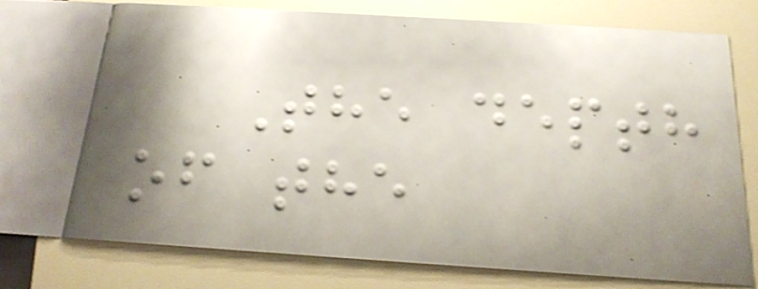The depth
of the
